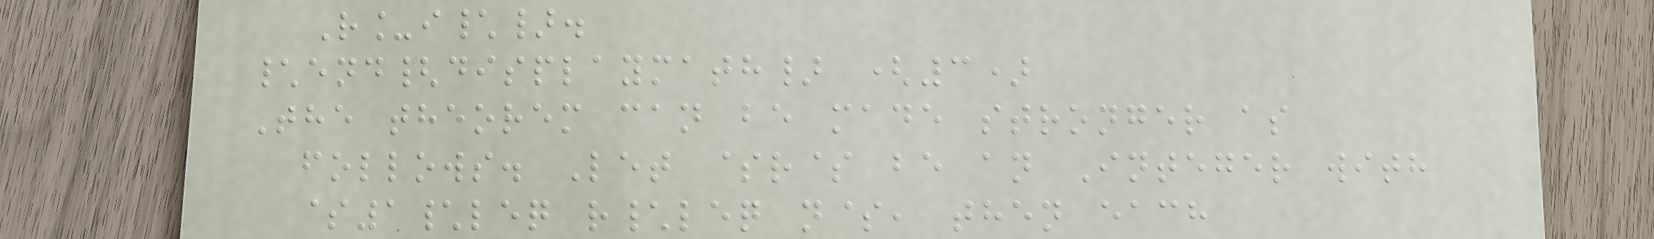R_i\}.
\end{displaymath} (3)
The theorem can be made stronger as
follows. Let $r$ be an Integer with
$1\leq r\leq n$, then each
